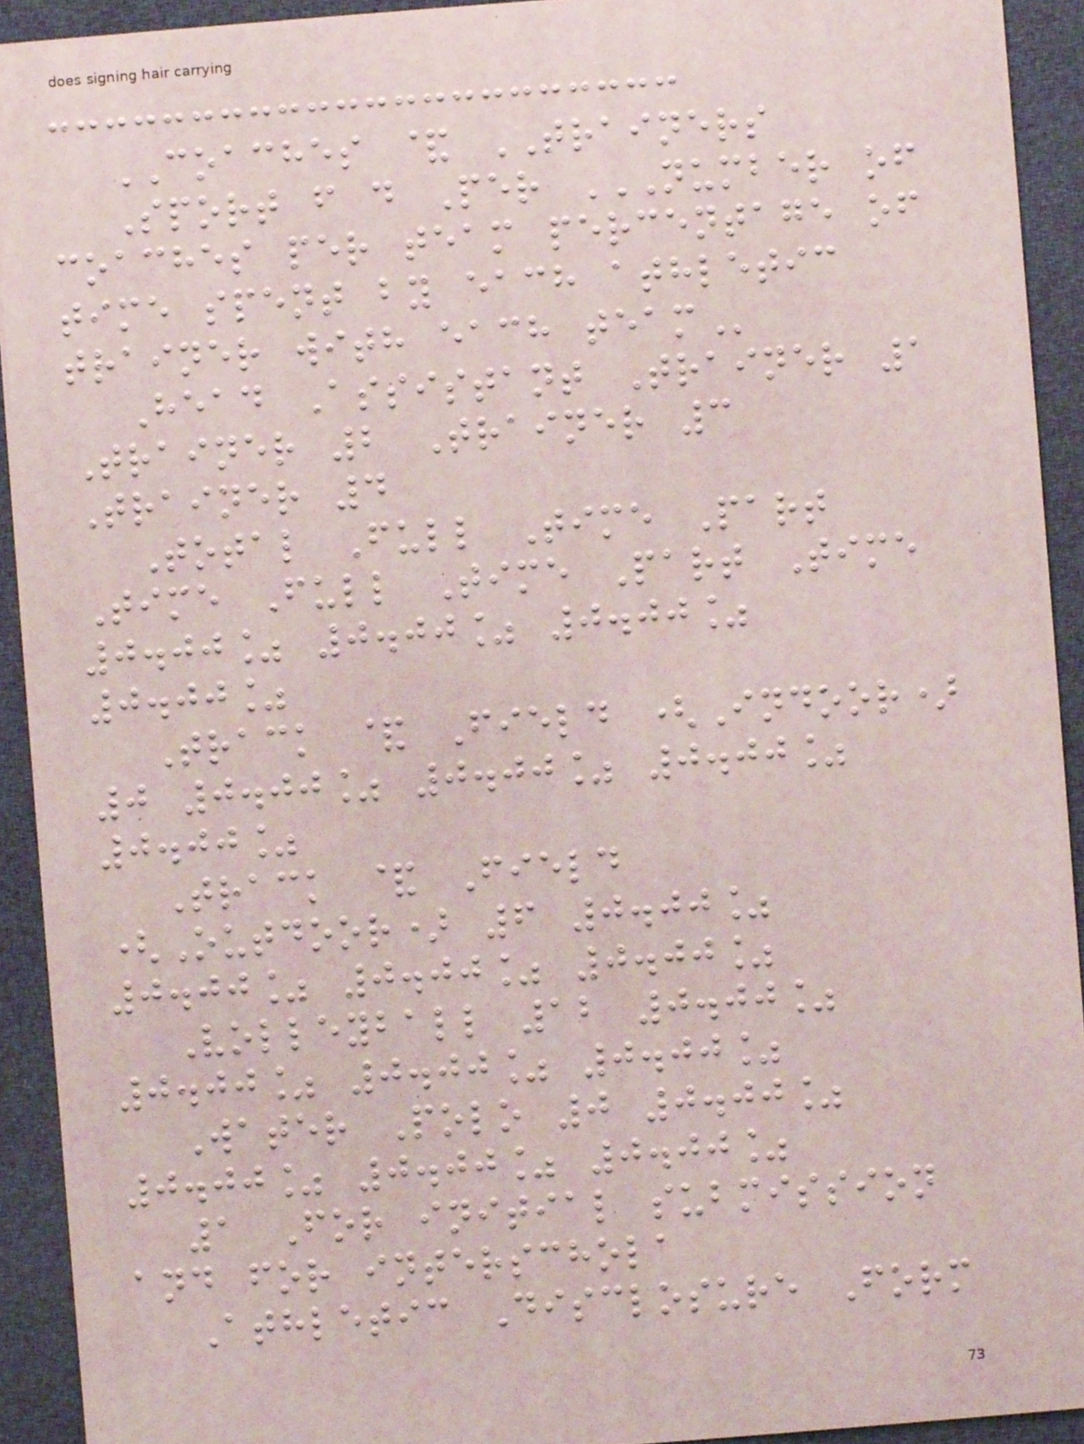COACHES & TRAINERS
Sport f d Per NUMBER OF
COACHES PER TEAM PERCENTAGE OF
TIME SPENT BY EACH ATHLETIC
TRAINER WITH EACH TEAM
Head Assistant Trainer 1
Trainer 2 Trainer 3
Trainer 4
Total Full Time Part
Time Full Time Part Time
0.00% 0.00% 0.00%
0.00%
Track & Field (Indoor)
0 0.00% 0.00% 0.00%
0.00%
Track & Field
(Outdoor) 6 0.00%
0.00% 0.00% 0.00%
Volleyball 12 0.00%
0.00% 0.00% 0.00%
Water Polo 0 0.00%
0.00% 0.00% 0.00%
1 For initial submission
and for interschola
Athletic Disclosure Form
